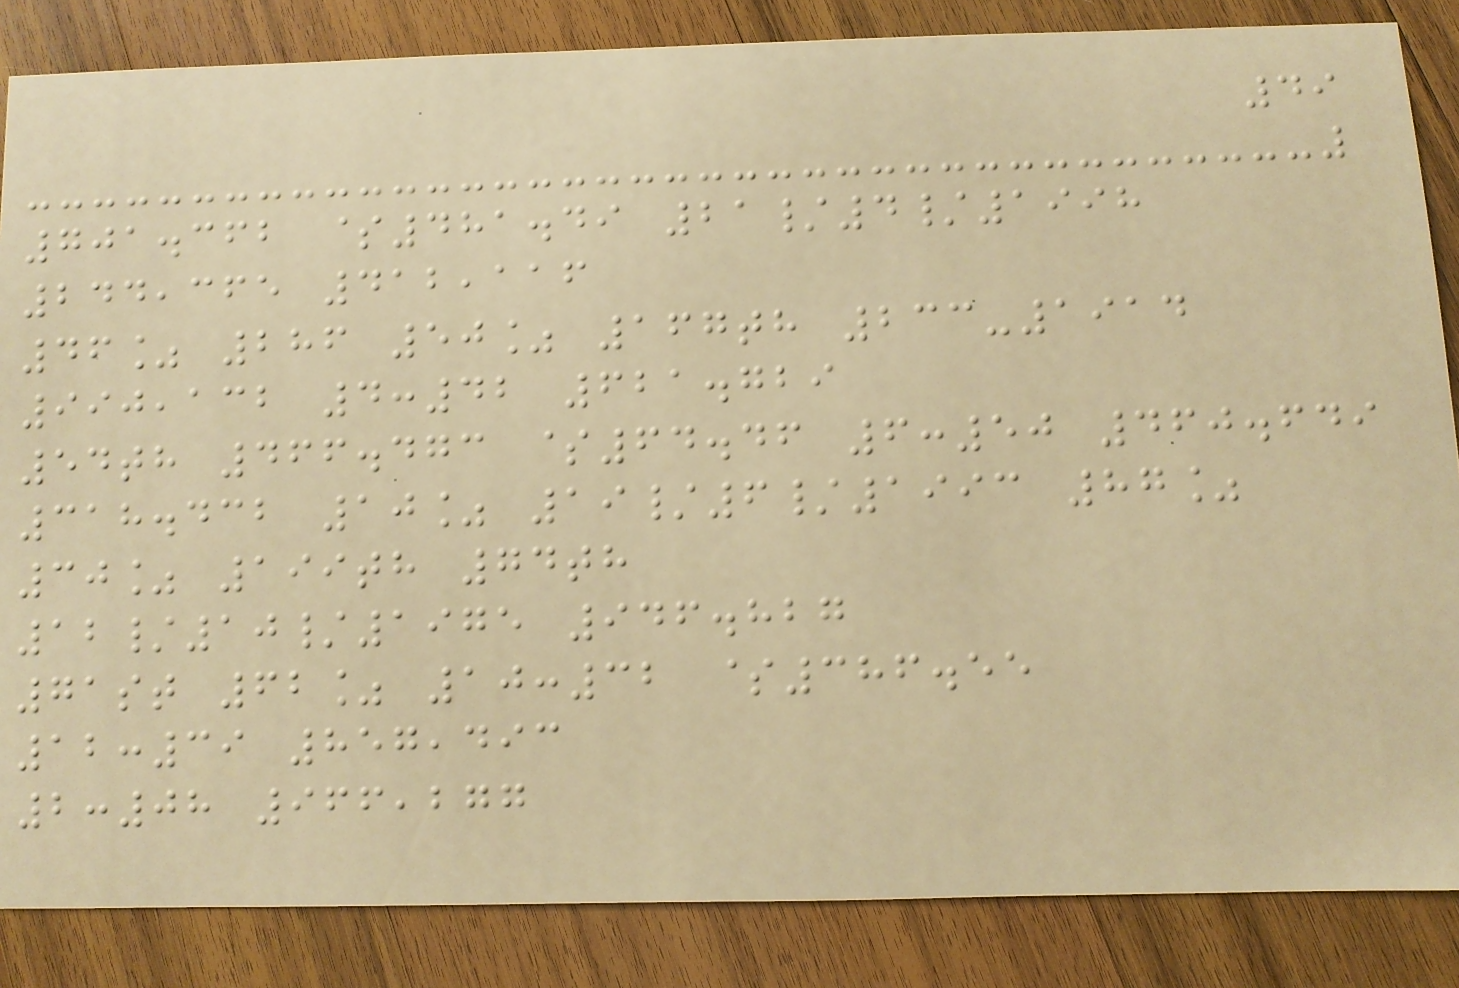49
701.362 $481.49 21/4/1998
244,365 412,116
46% 286 50% 167th 233-1914
990,132 4:42 621.729
54th 466.473 $64.46 6:50 460.649
318.432 10% 19/6/1993 87%
30% 199th 74th
12/10/1975 946.827
71st 62% 10:32 $386.55
12:39 857,493
2:08 966,277
